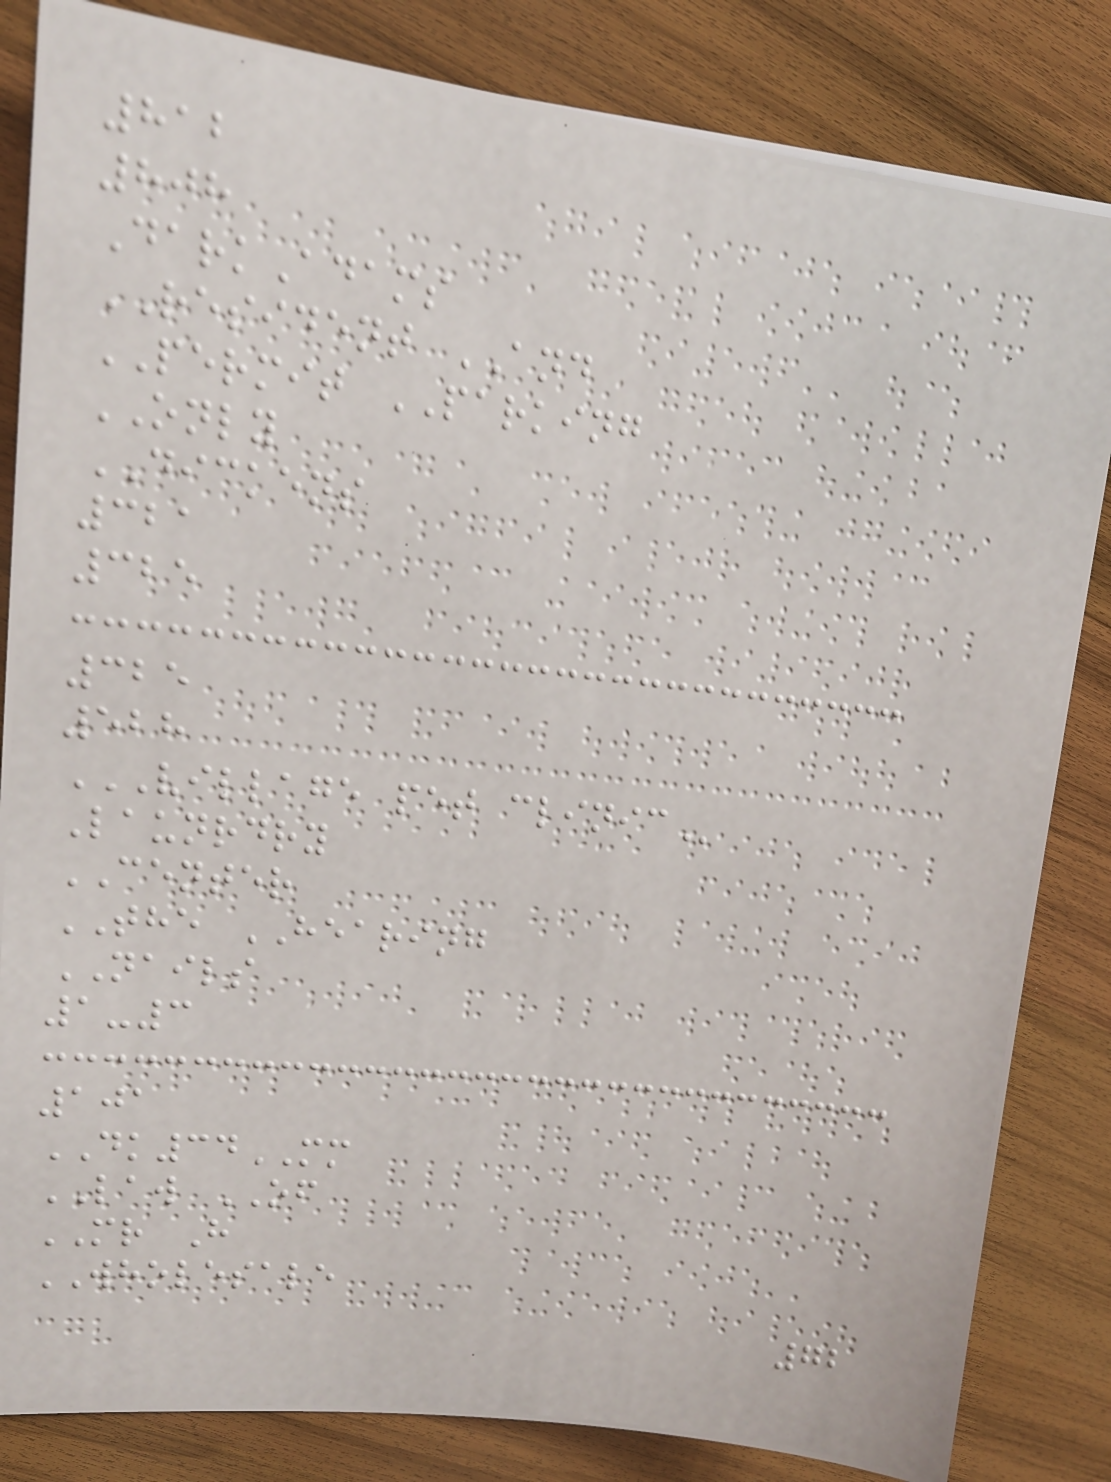812
808
DarkAdams
RESIDENT AND
PERMIT PARKING
ONLY
DICKENS
321
325
325
528
VILLAGE PET CLINIC
Launrdry
CENTER
THE HEARING
NAILS
1-3
101
DK34MM
LAW OF
MR H
WHOLESALE
72
